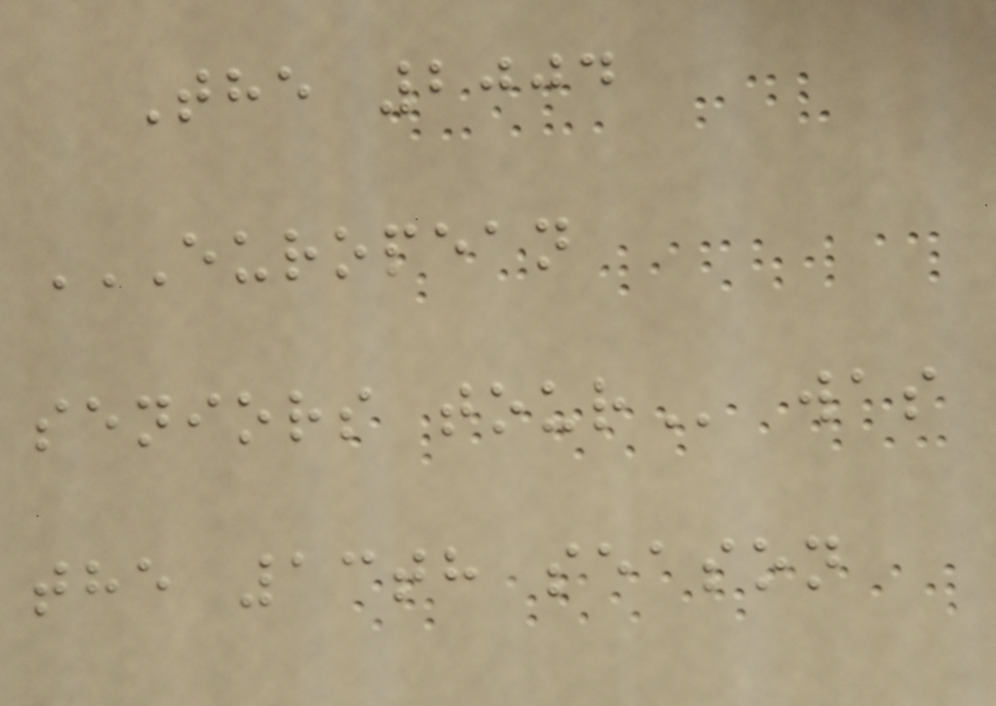The 2004
EUROPEAN
SENIORS TOUR was
the 13th season
